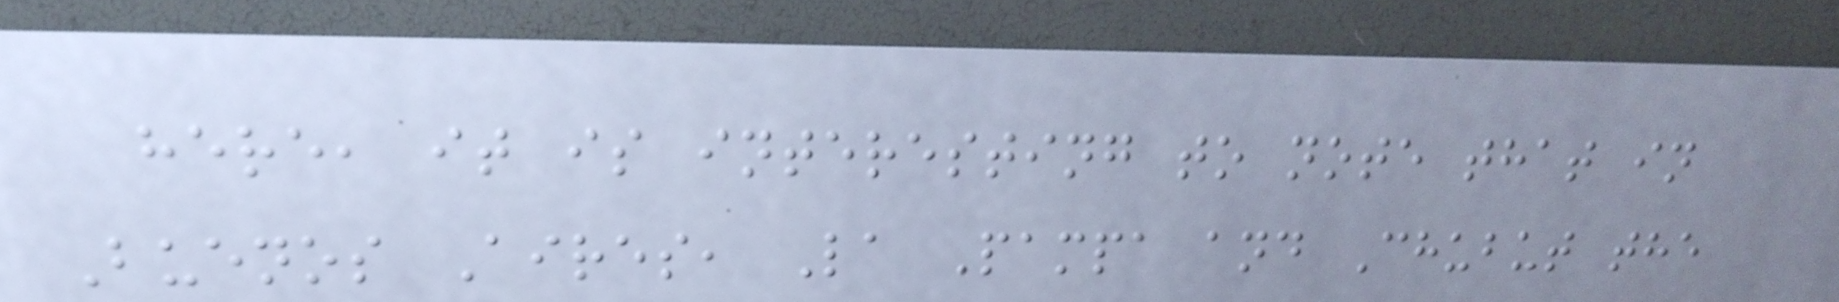here, it is interesting to note that in
Buenos Aires, La Pampa and Chubut the
